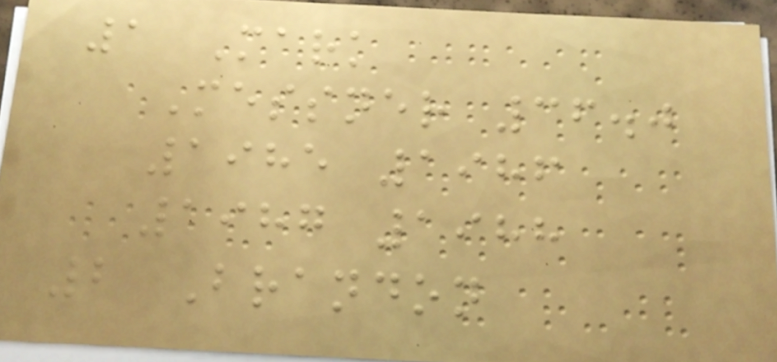1 Mark
Messner 36.0
1985 1986
1987 1988
2 Brandon
